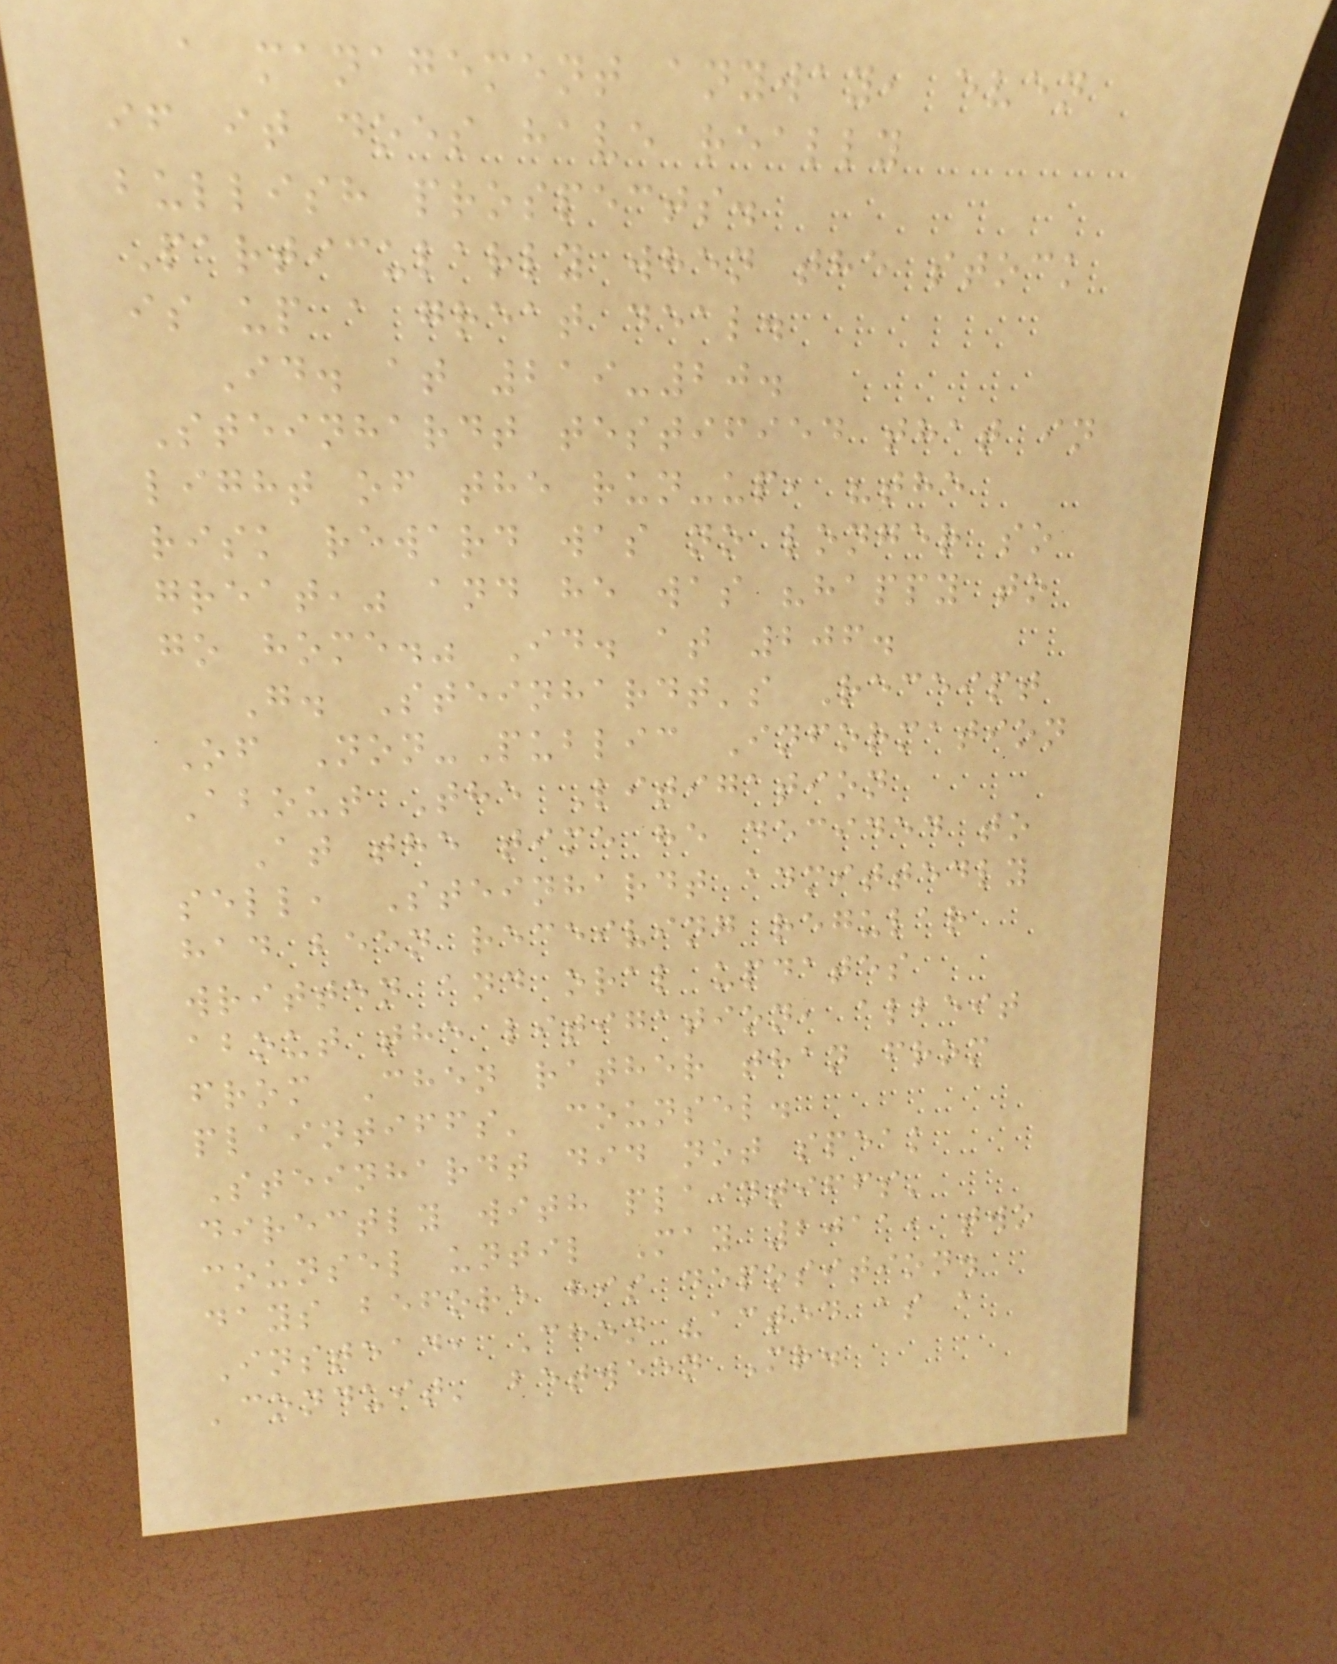a management anyway, even
if it does have really
bullish prospects.
Particularly when the stock
is up a great deal.
Id. at 219-20.
Steinhardt testified that in
light of the run-up, "the
risk reward was no longer so
great," and he was "happy to
go home." Id. at 206.
G. Steinhardt's Receipt
Of Non-Public Information
About The Litigation
At the time he decided to
sell, Steinhardt admittedly
had been receiving regular
written and oral updates
about the litigation, albeit
from Chen rather than from
plaintiffs' counsel.
Steinhardt did not speak
directly with plaintiffs'
counsel until May 2011, two
days before his deposition.
Instead, Chen "acted as a
'conduit' between Mr.
